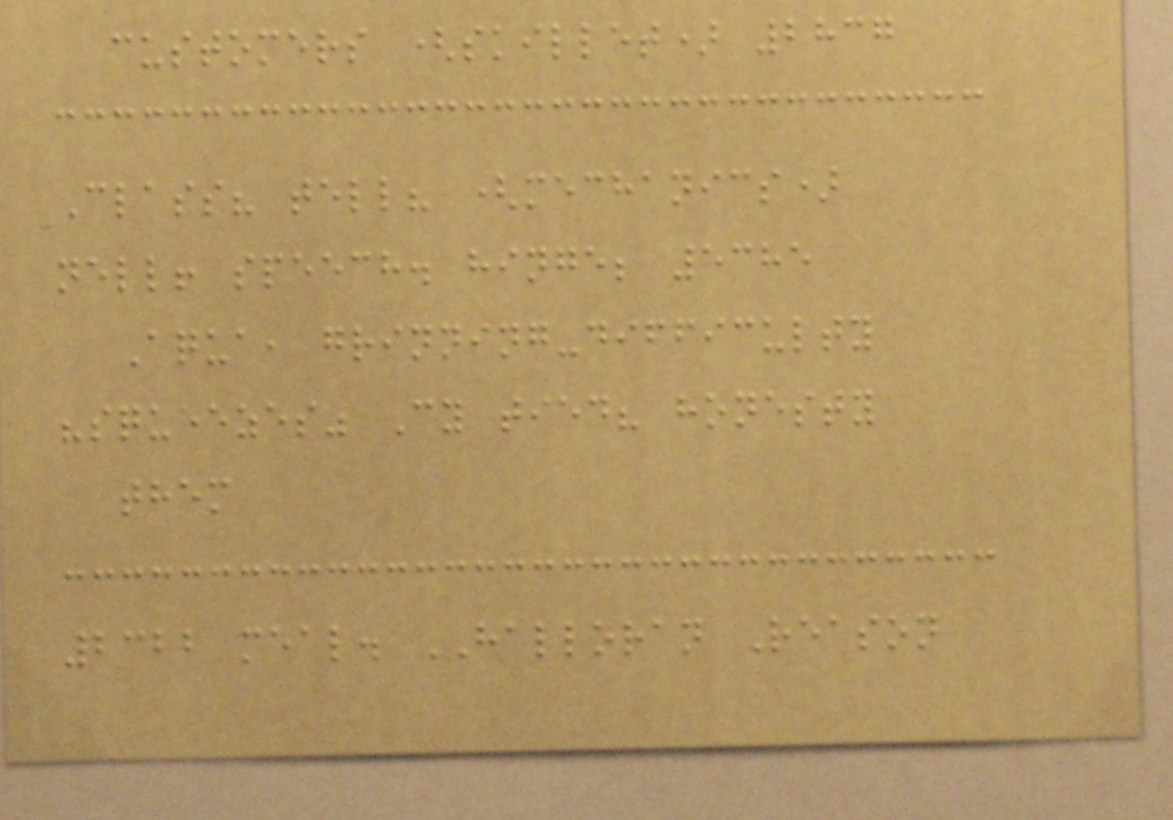customers (skillet) 2837
Class? tell? (mechanics)
nell! speech. hinge; 5385
Aqua, grinning-difficulty
"squeezes" Cy tied? honesty
them
2322 meal. HALLORAN Reason
